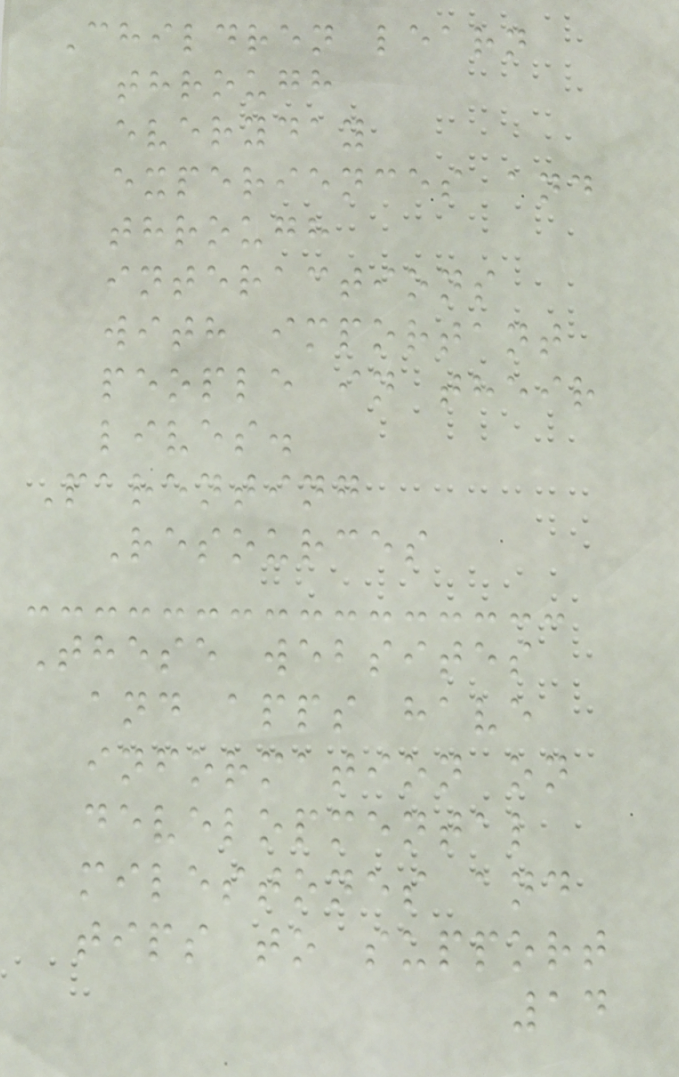Children learn
through
everyday
experiences and
through
interactions
with important
people in their
lives.
Parenting
Resources
These websites
and apps have
information on
developmental
milestones and
tips to support
14
